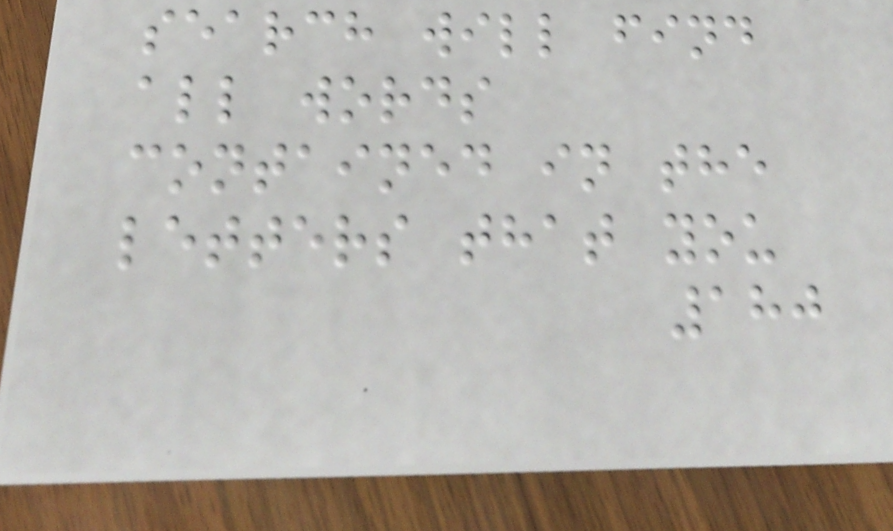search will find
all words
contained in the
letters that you
180
